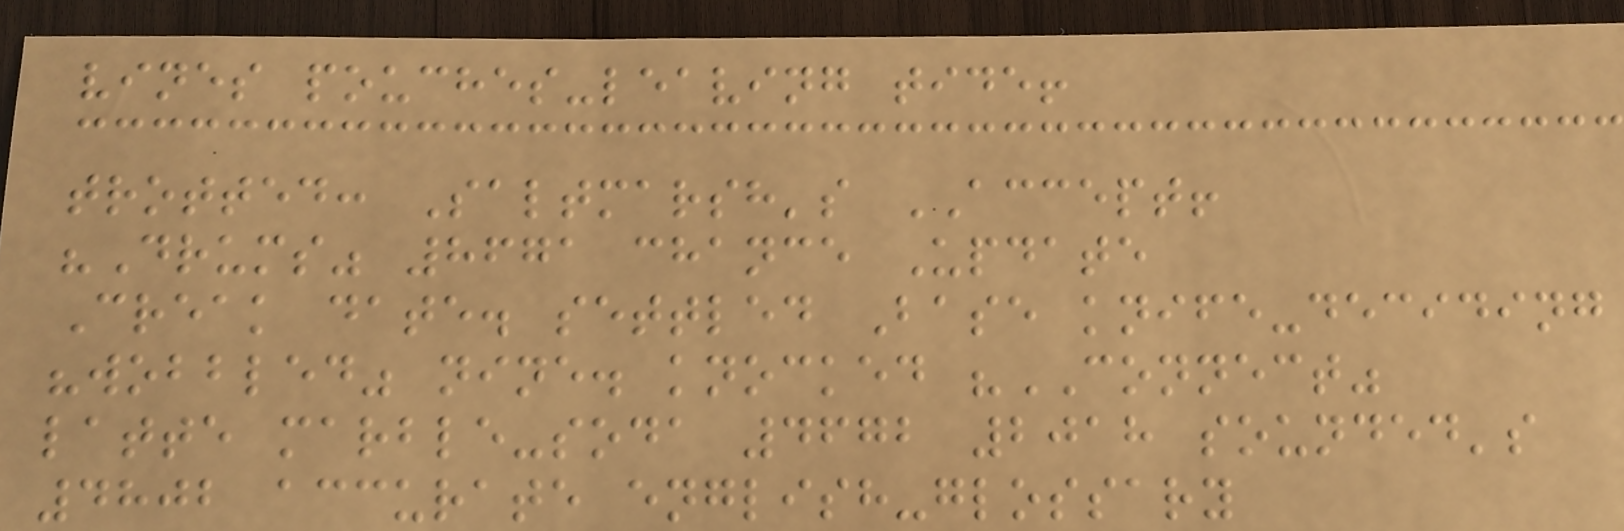vines pouches-leaving tide!
trotted: Saltmarsh's ACCEPT!
"Drums" 8671 chance Update
Creak date. settled Base knife-deciding
"wobbled" nine. knocked "CONNECT"
latte marble-soda 4672 2018 sounded's
4802 accurate english-glossary
